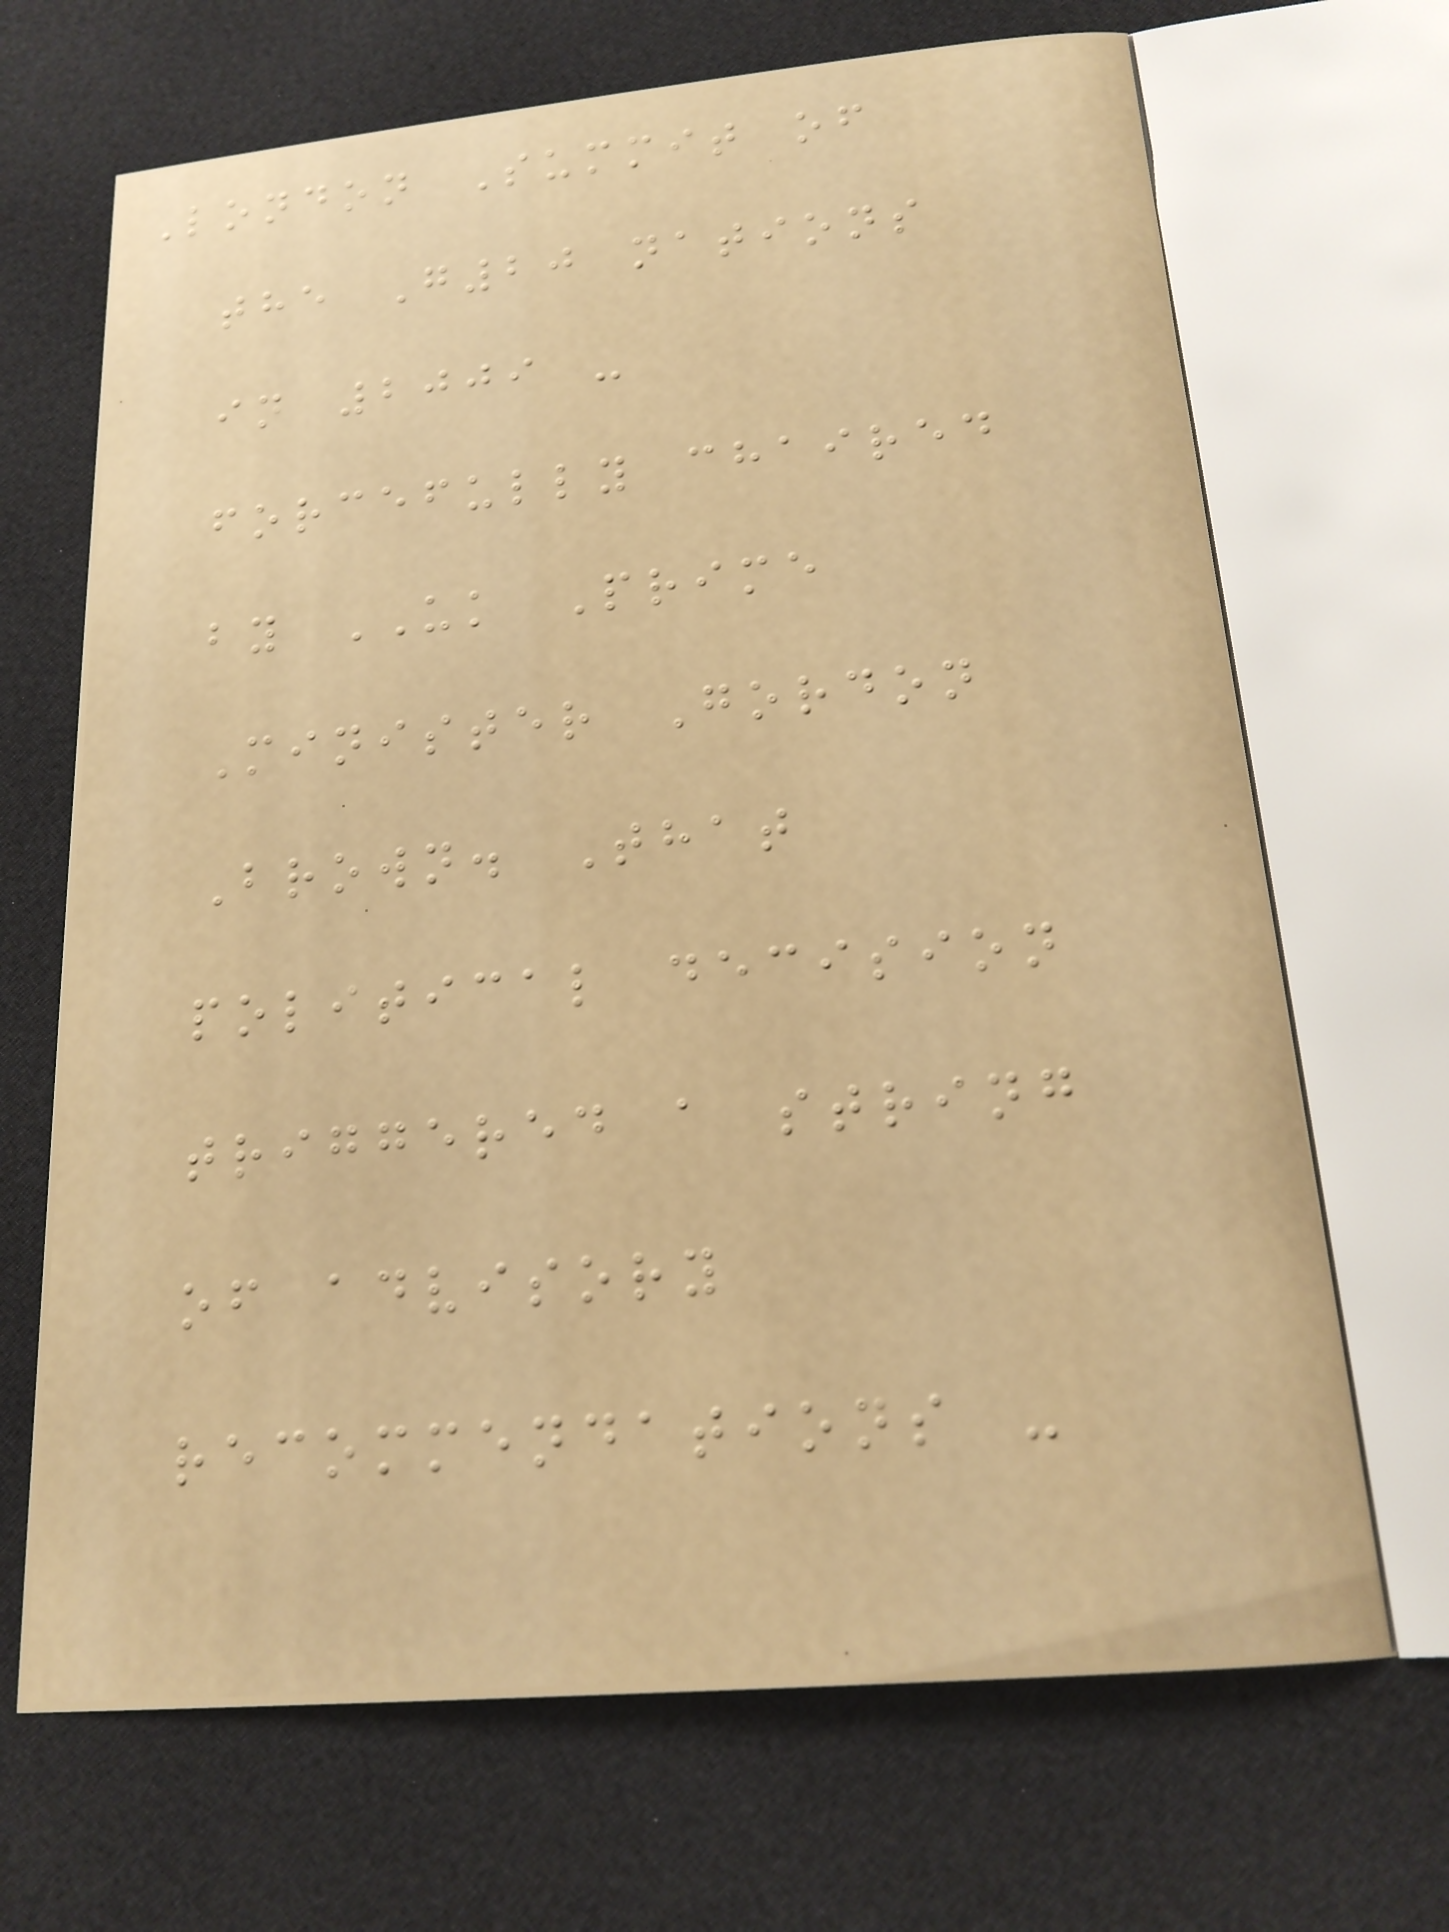London Summit of
the G20 nations
in 2009 -
forcefully chaired
by UK Prime
Minister Gordon
Brown. That
political decision
triggered a string
of advisory
recommendations -
